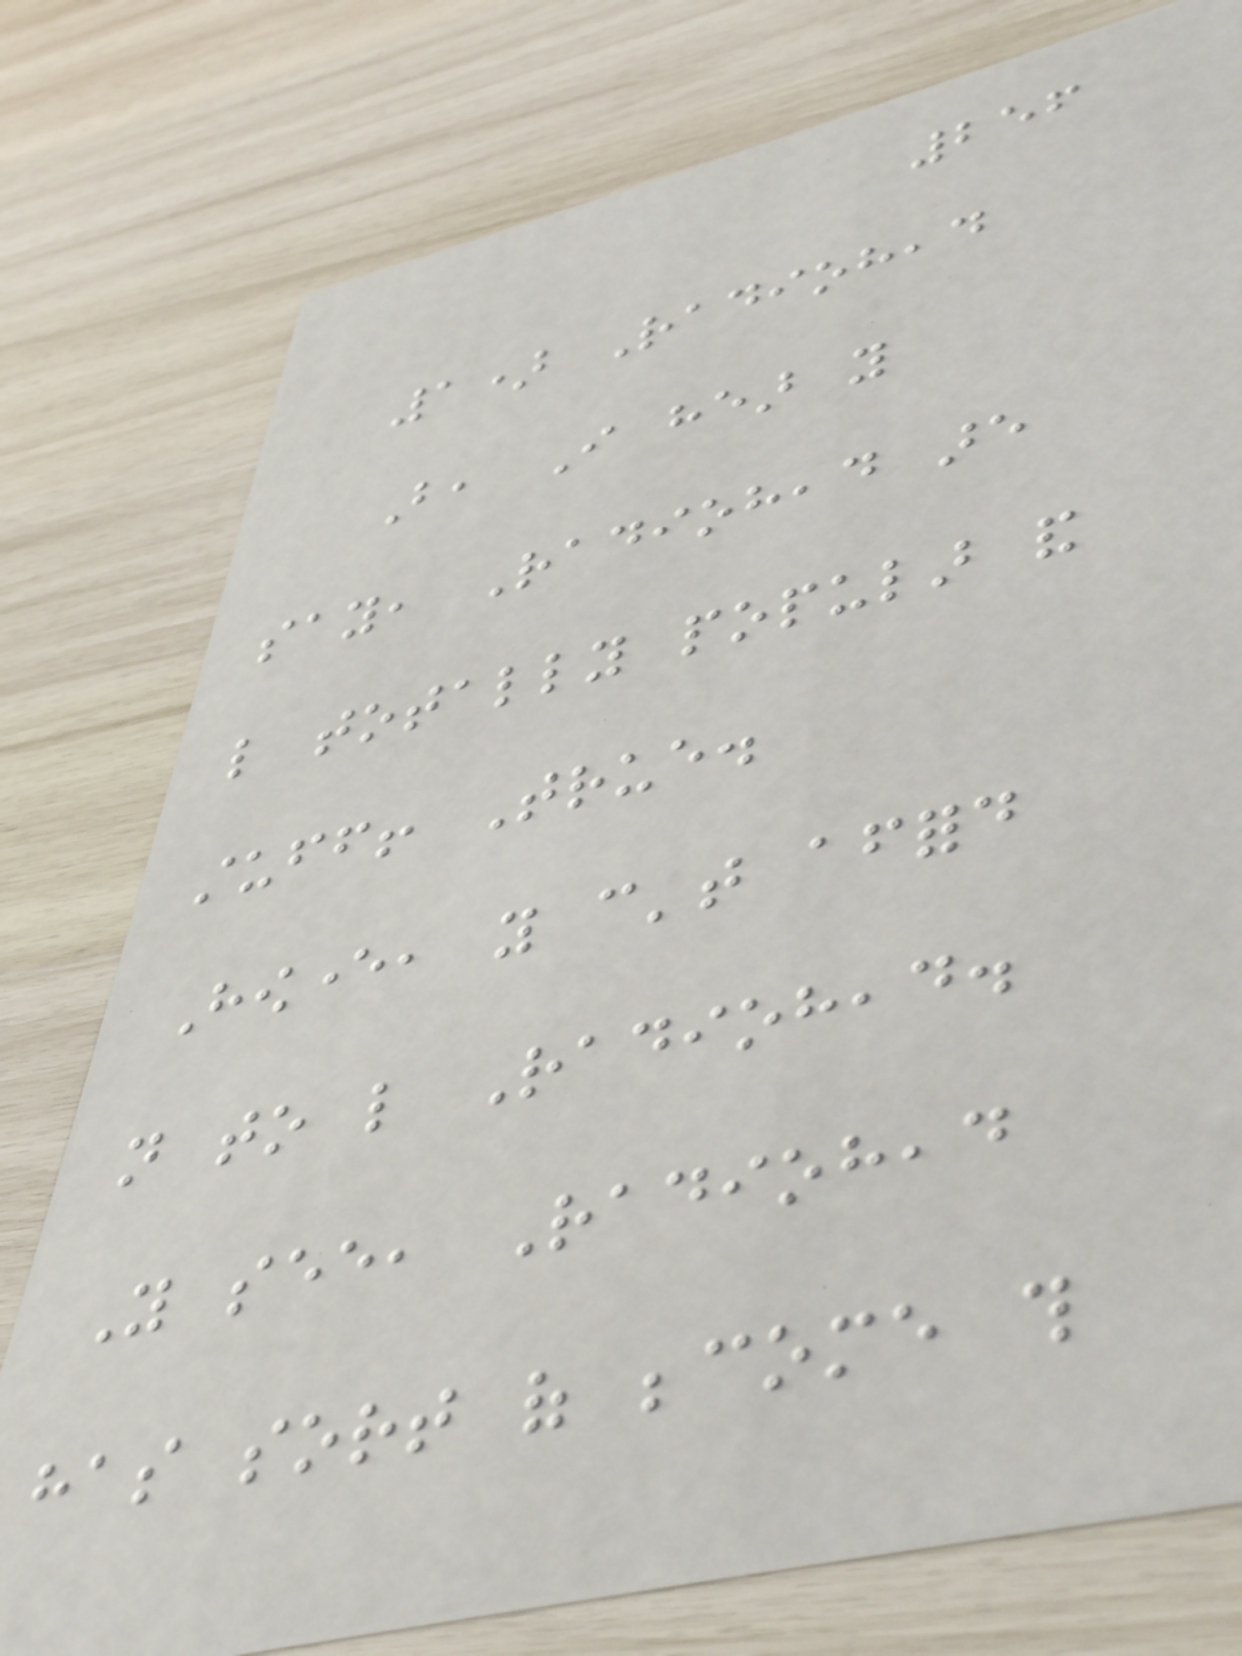256
1) Radiohead
But, I hear you
say, Radiohead are
like totally popular and
stuff! True.
However, you can't afford
not to like Radiohead.
You see, Radiohead
has sort of become this
